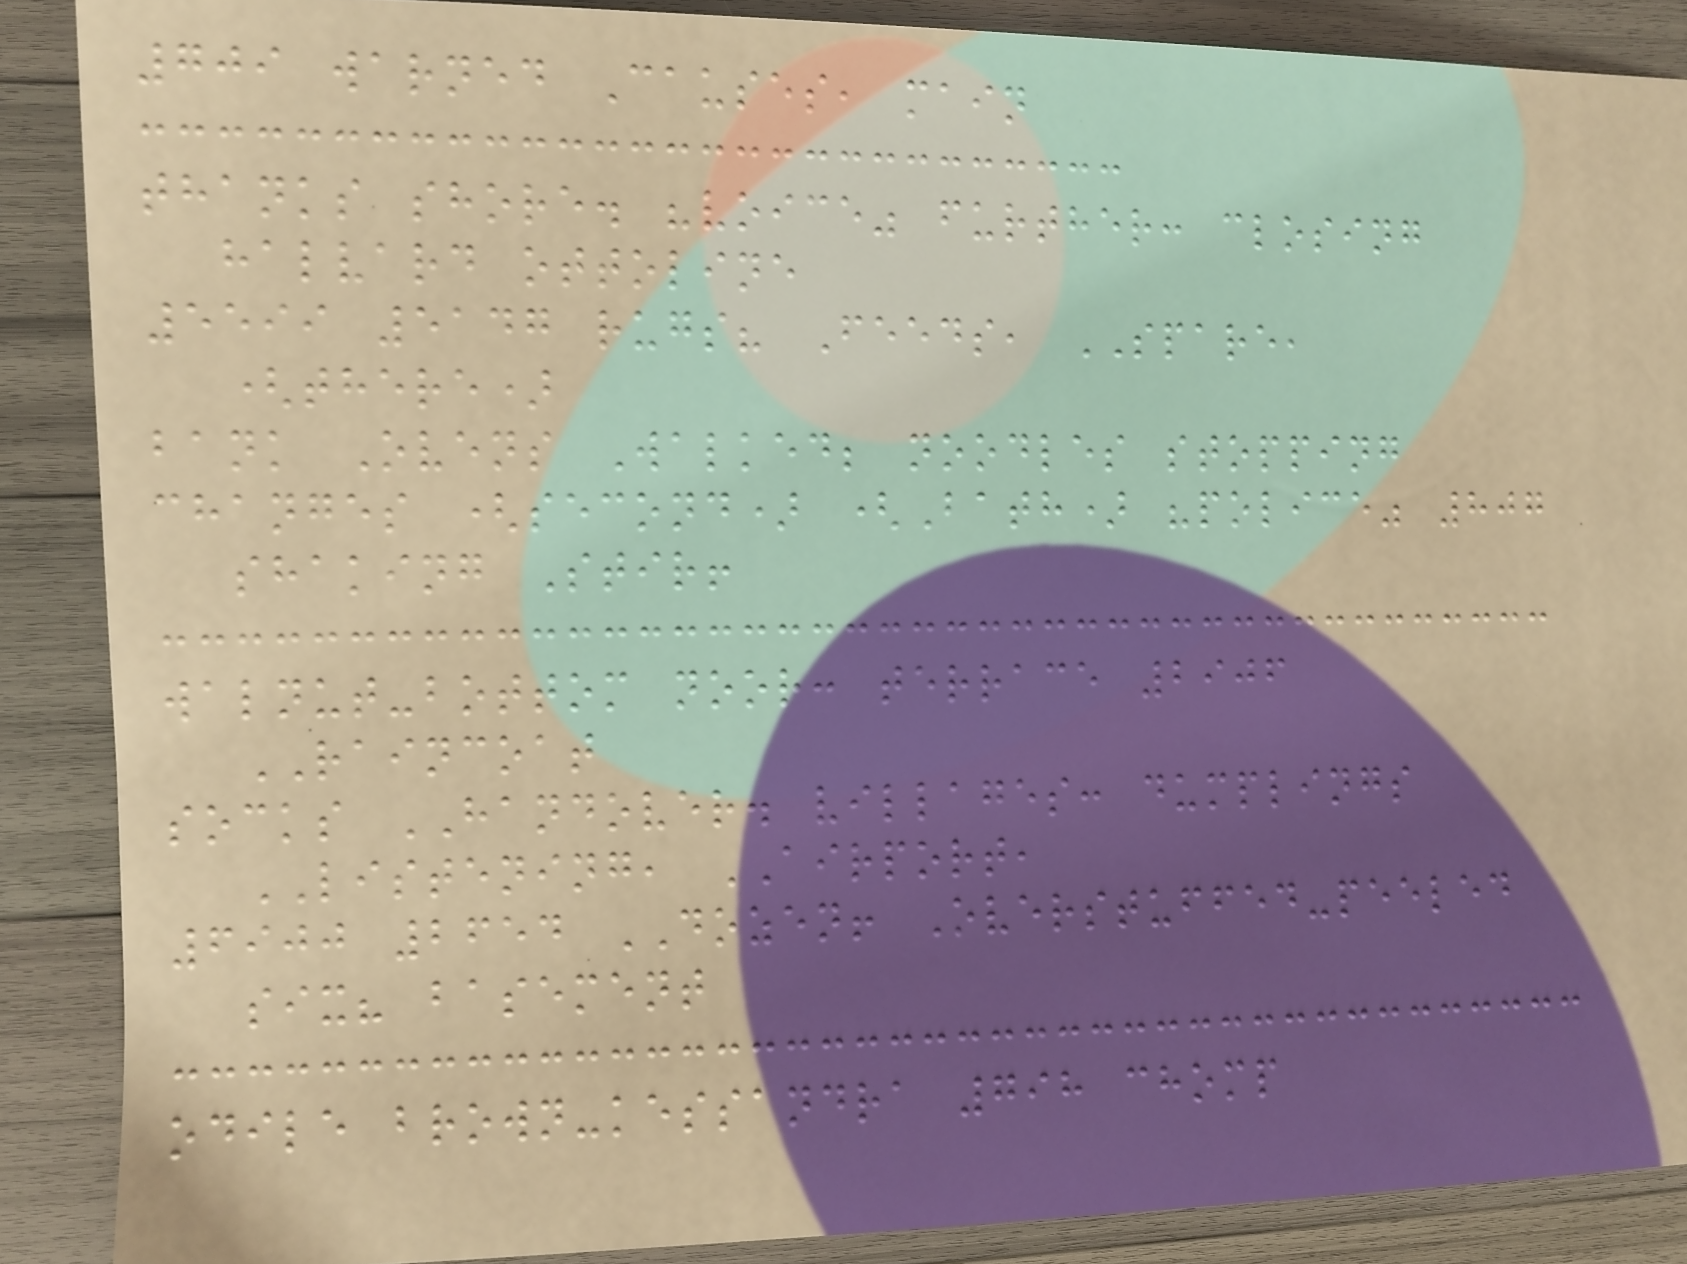709 warned Causes, main
thanks shore. "voice" further: closing
halvard ottoline
5599 5147 rugs? Feeds, SPARE,
(there)
bank Ovens Walked; noodles stopping
changes (second) (Bath) "police" 807
shaking Stir!
walnut-bottom noor: terrace 2906
RAINCOAT
socks HANDOVER. villages: dumplings
LISTENING, AIRPORT,
6900 2654 DOZEN! Overstuffed-peeled
six? basement
odile brown-kessandra 798 chomp
